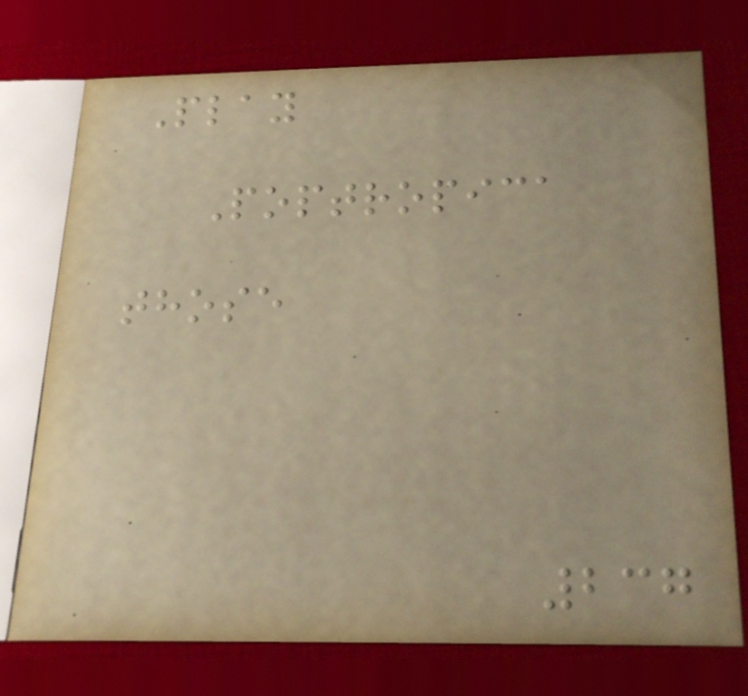Play
Poptropica
those
237
